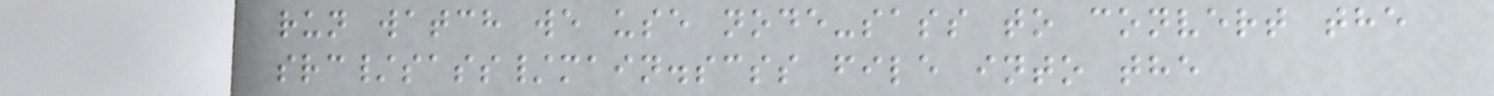run watch we use node-sass to convert the
src/sass/main.scss file into the
